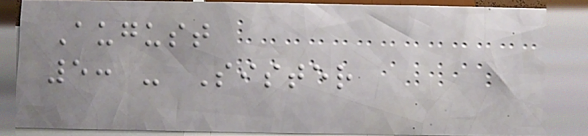August
5: - Sister
